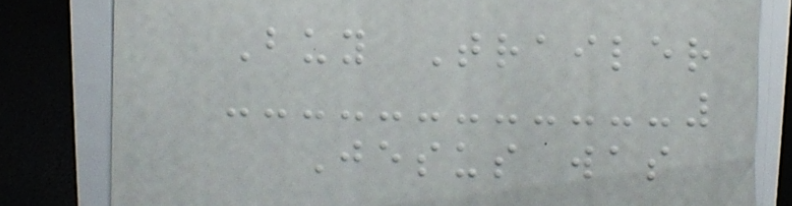Buy Trailer
Jesus was
